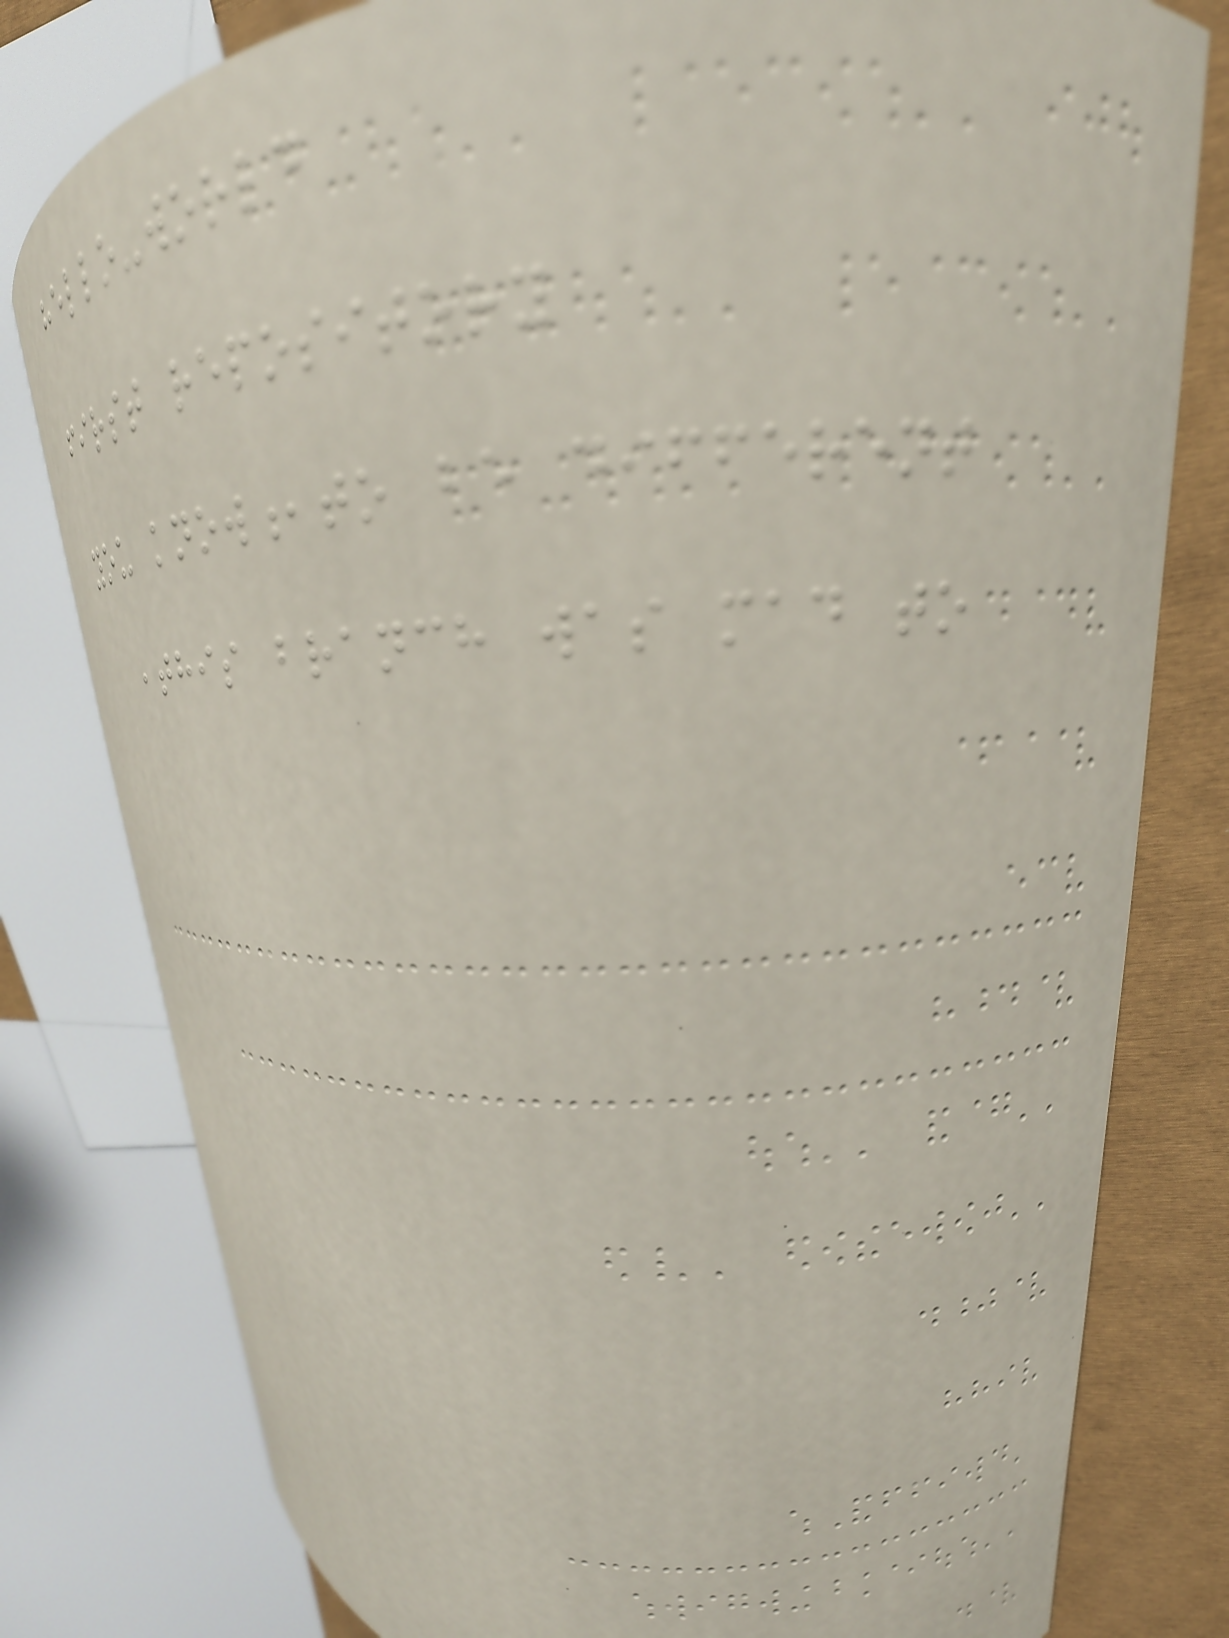hello-world
first repository
you know,to be different
,this branch was mad to
